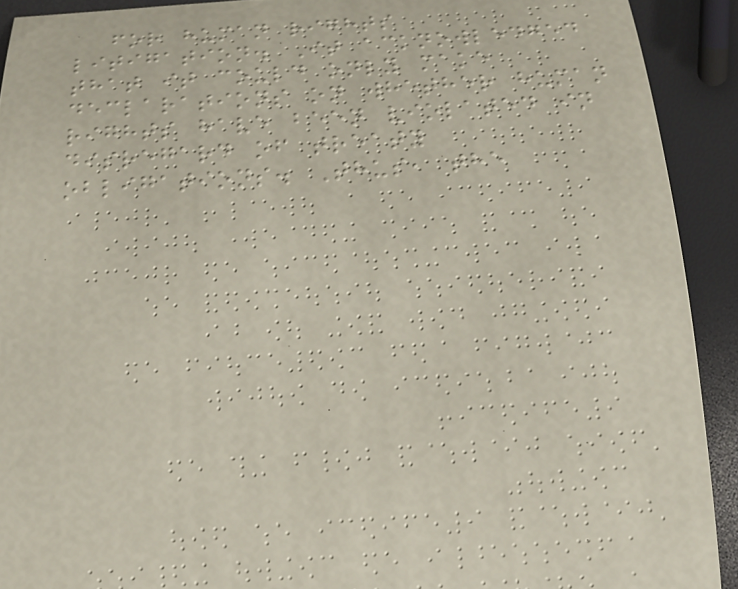for human rights
litigation. It acknowledged
that it could only make
declarations on whether human
rights have been violated in
disregard of treaty
obligations. Thus, the
